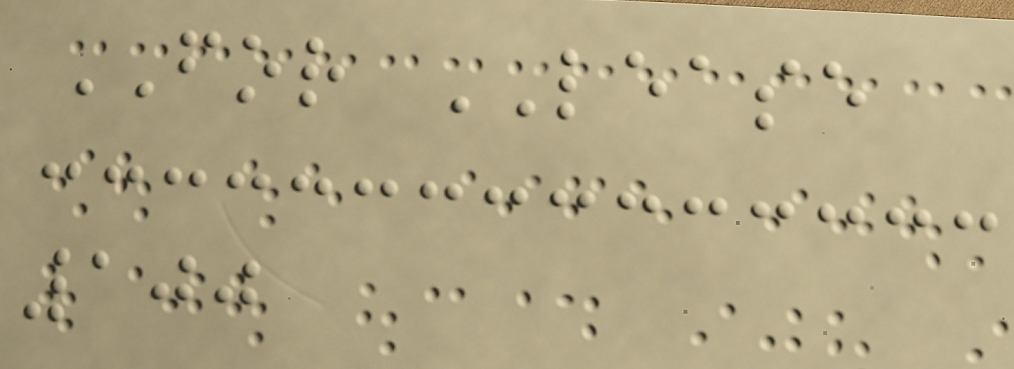FOR LEASE
100
